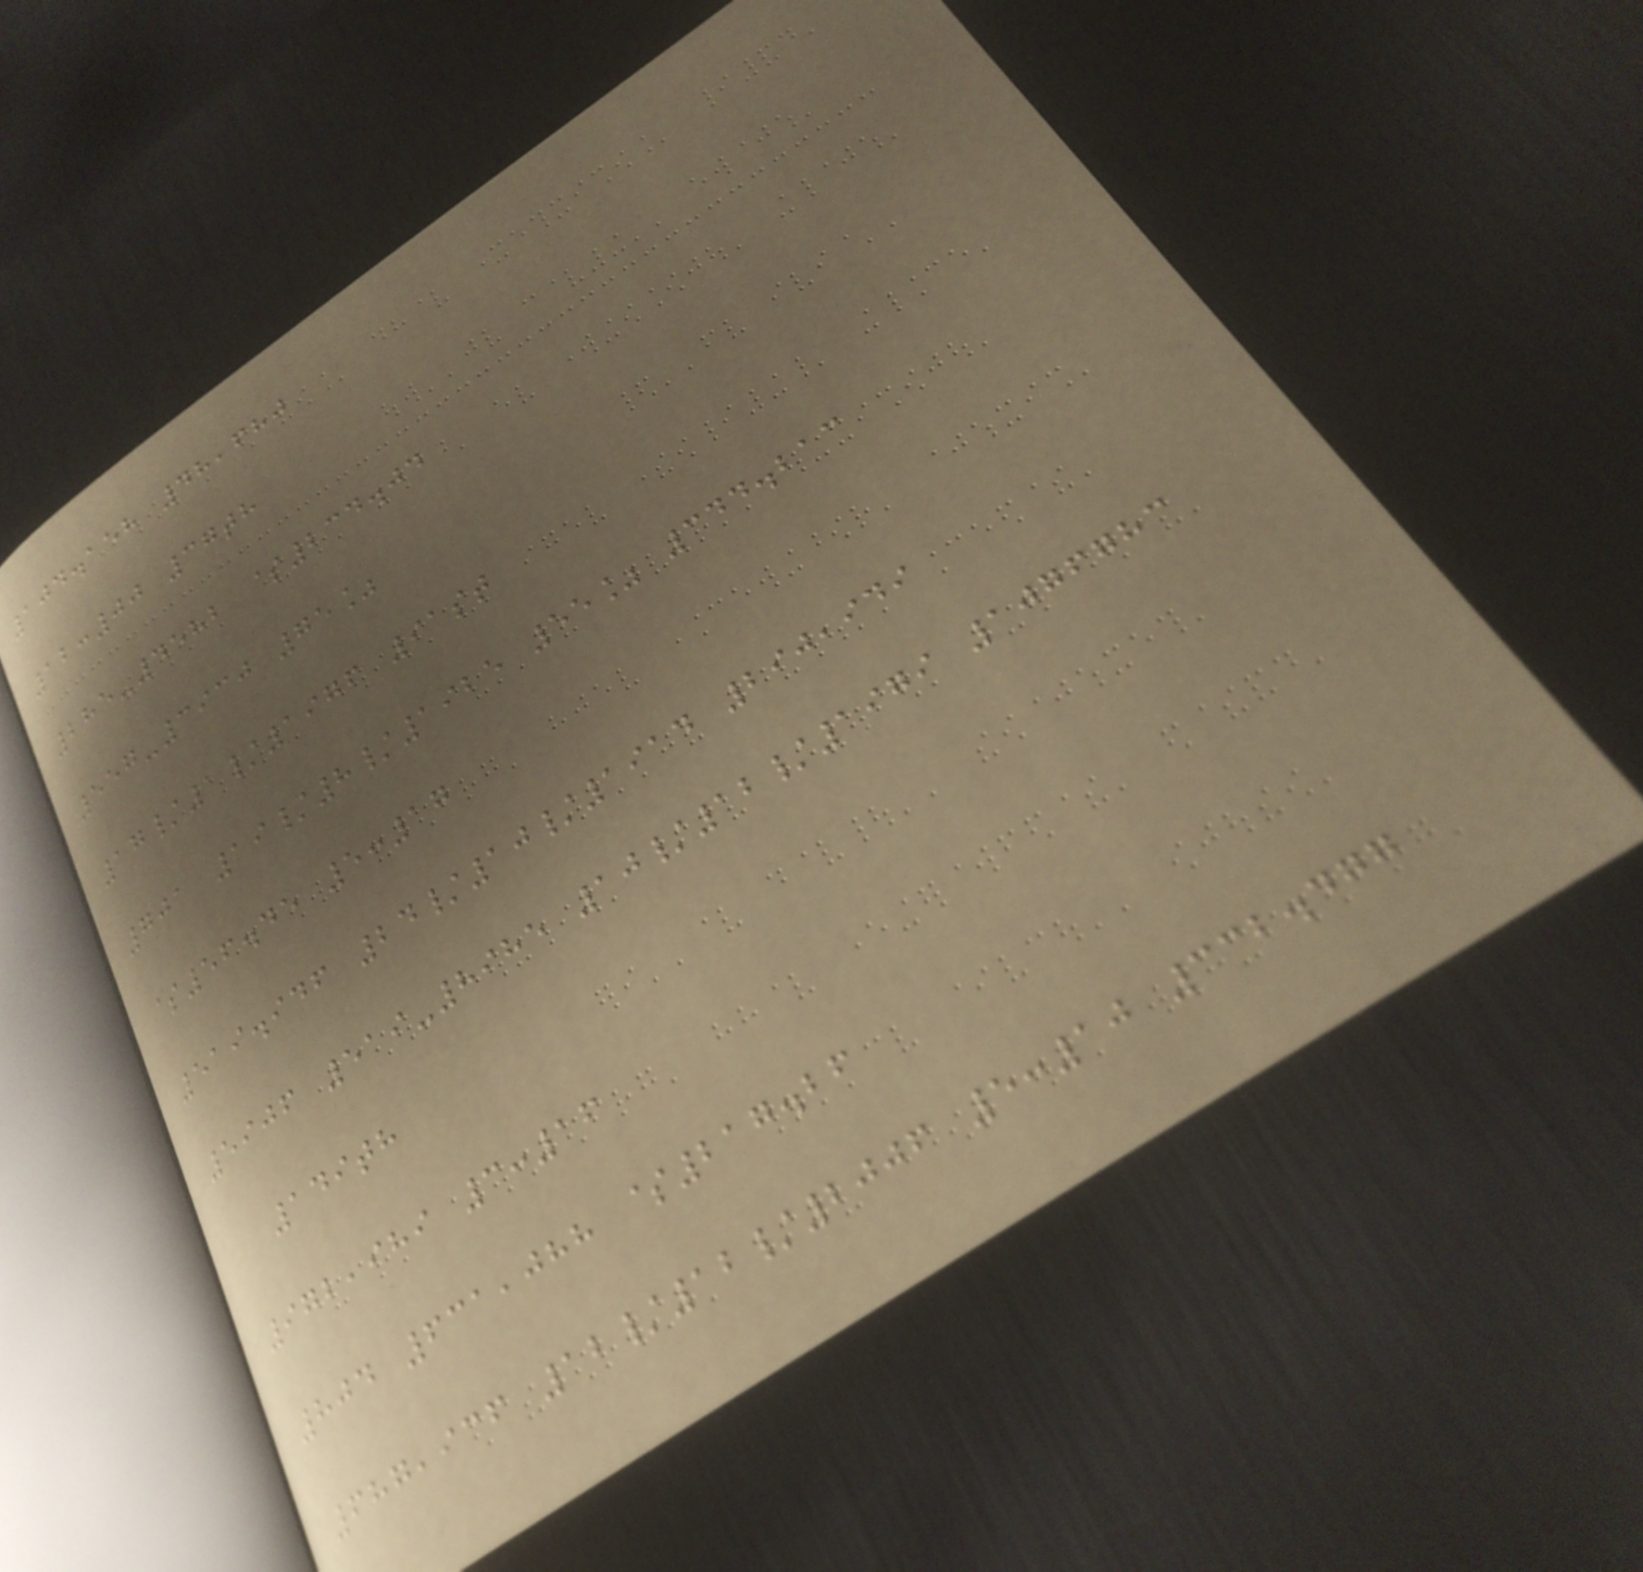104.158 48,680
12:00 37th
285-4582 $234.04
557-3930 75%
17/1/1976 91st
701 19/8/1925 55% 344.213
$56.45 5:17
519.946 24/10/1914 290,949
5906 519-8985 10/12/1979 1076783
149th
972,989 3:16
804 631,088 $217.26
687,936 12/12/2006 5:10 332.477
